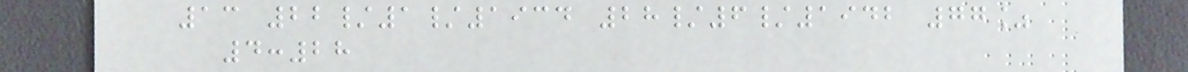13 22/1/1934 28/6/1942 77%
4:28
